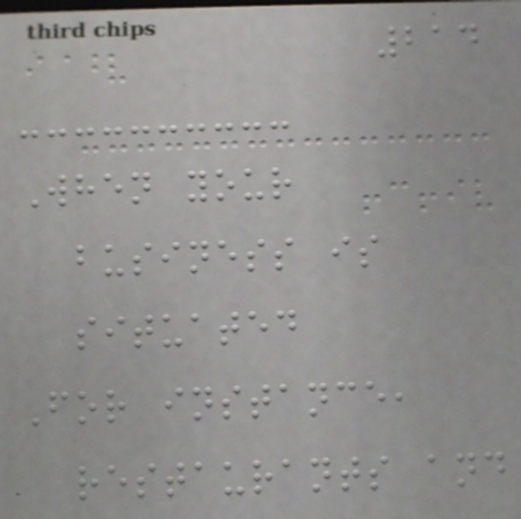214
When your
business is
situated
For instance,
restaurants and
